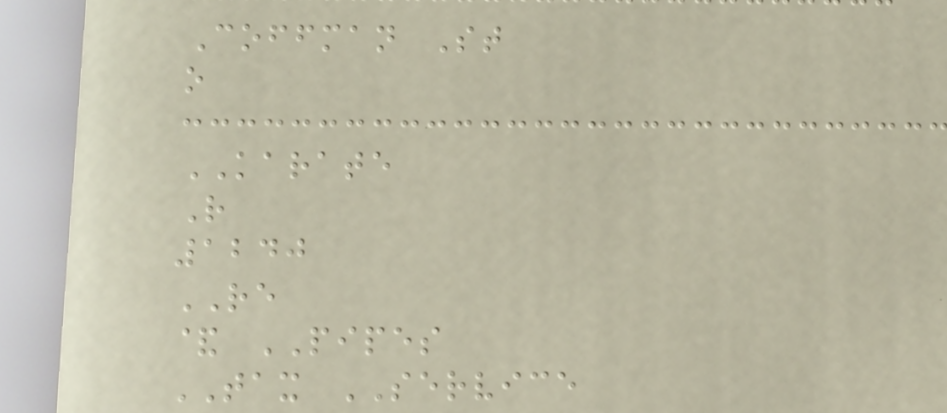Coffman St
o
KARATE
R
1240
RE
& PIPES
TAX SERVICE
